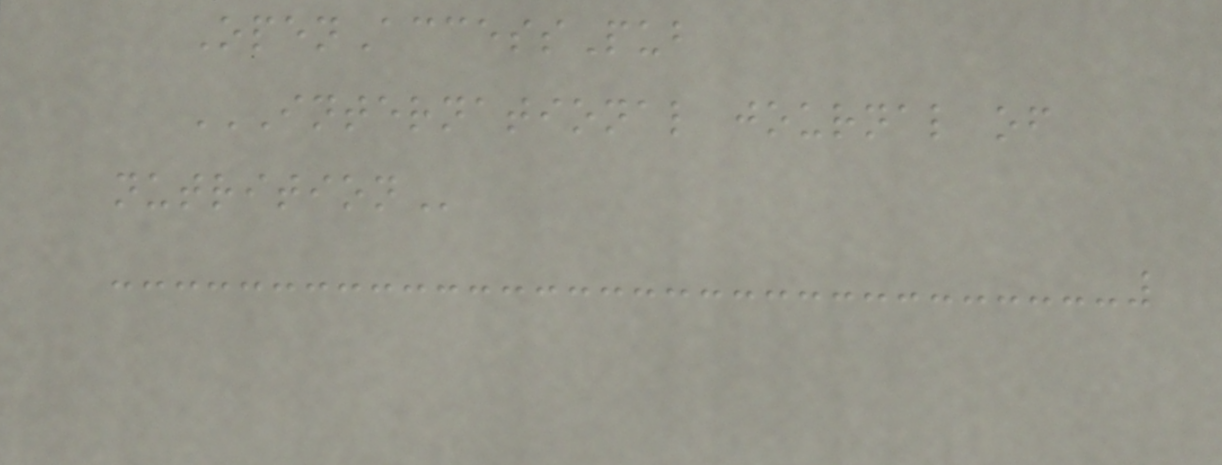OpenAccessPub
INTERNATIONAL JOURNAL OF
NUTRITION
